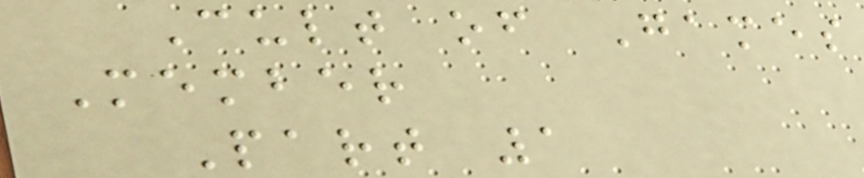Cult of Games
Member
Part 1
